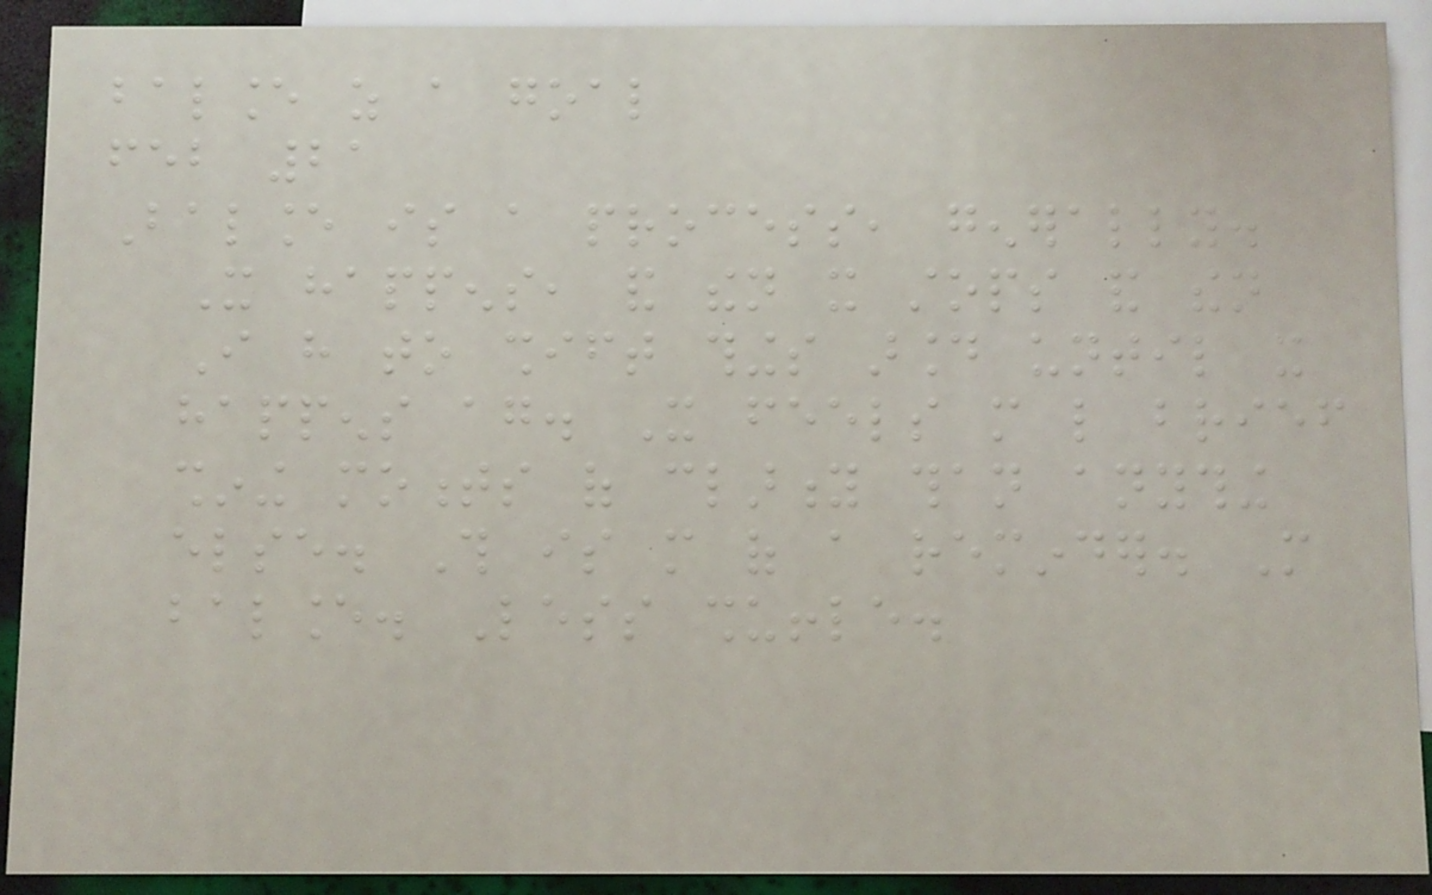balance as a goal
feb 21
Balance is a process, generally.
It happens, and then it stops and then
I have to shift things around until it
happens again. It feels more like brief
shining moments of clarity than anything
else. This is more of a reminder. More
balance. Less shuffle.
